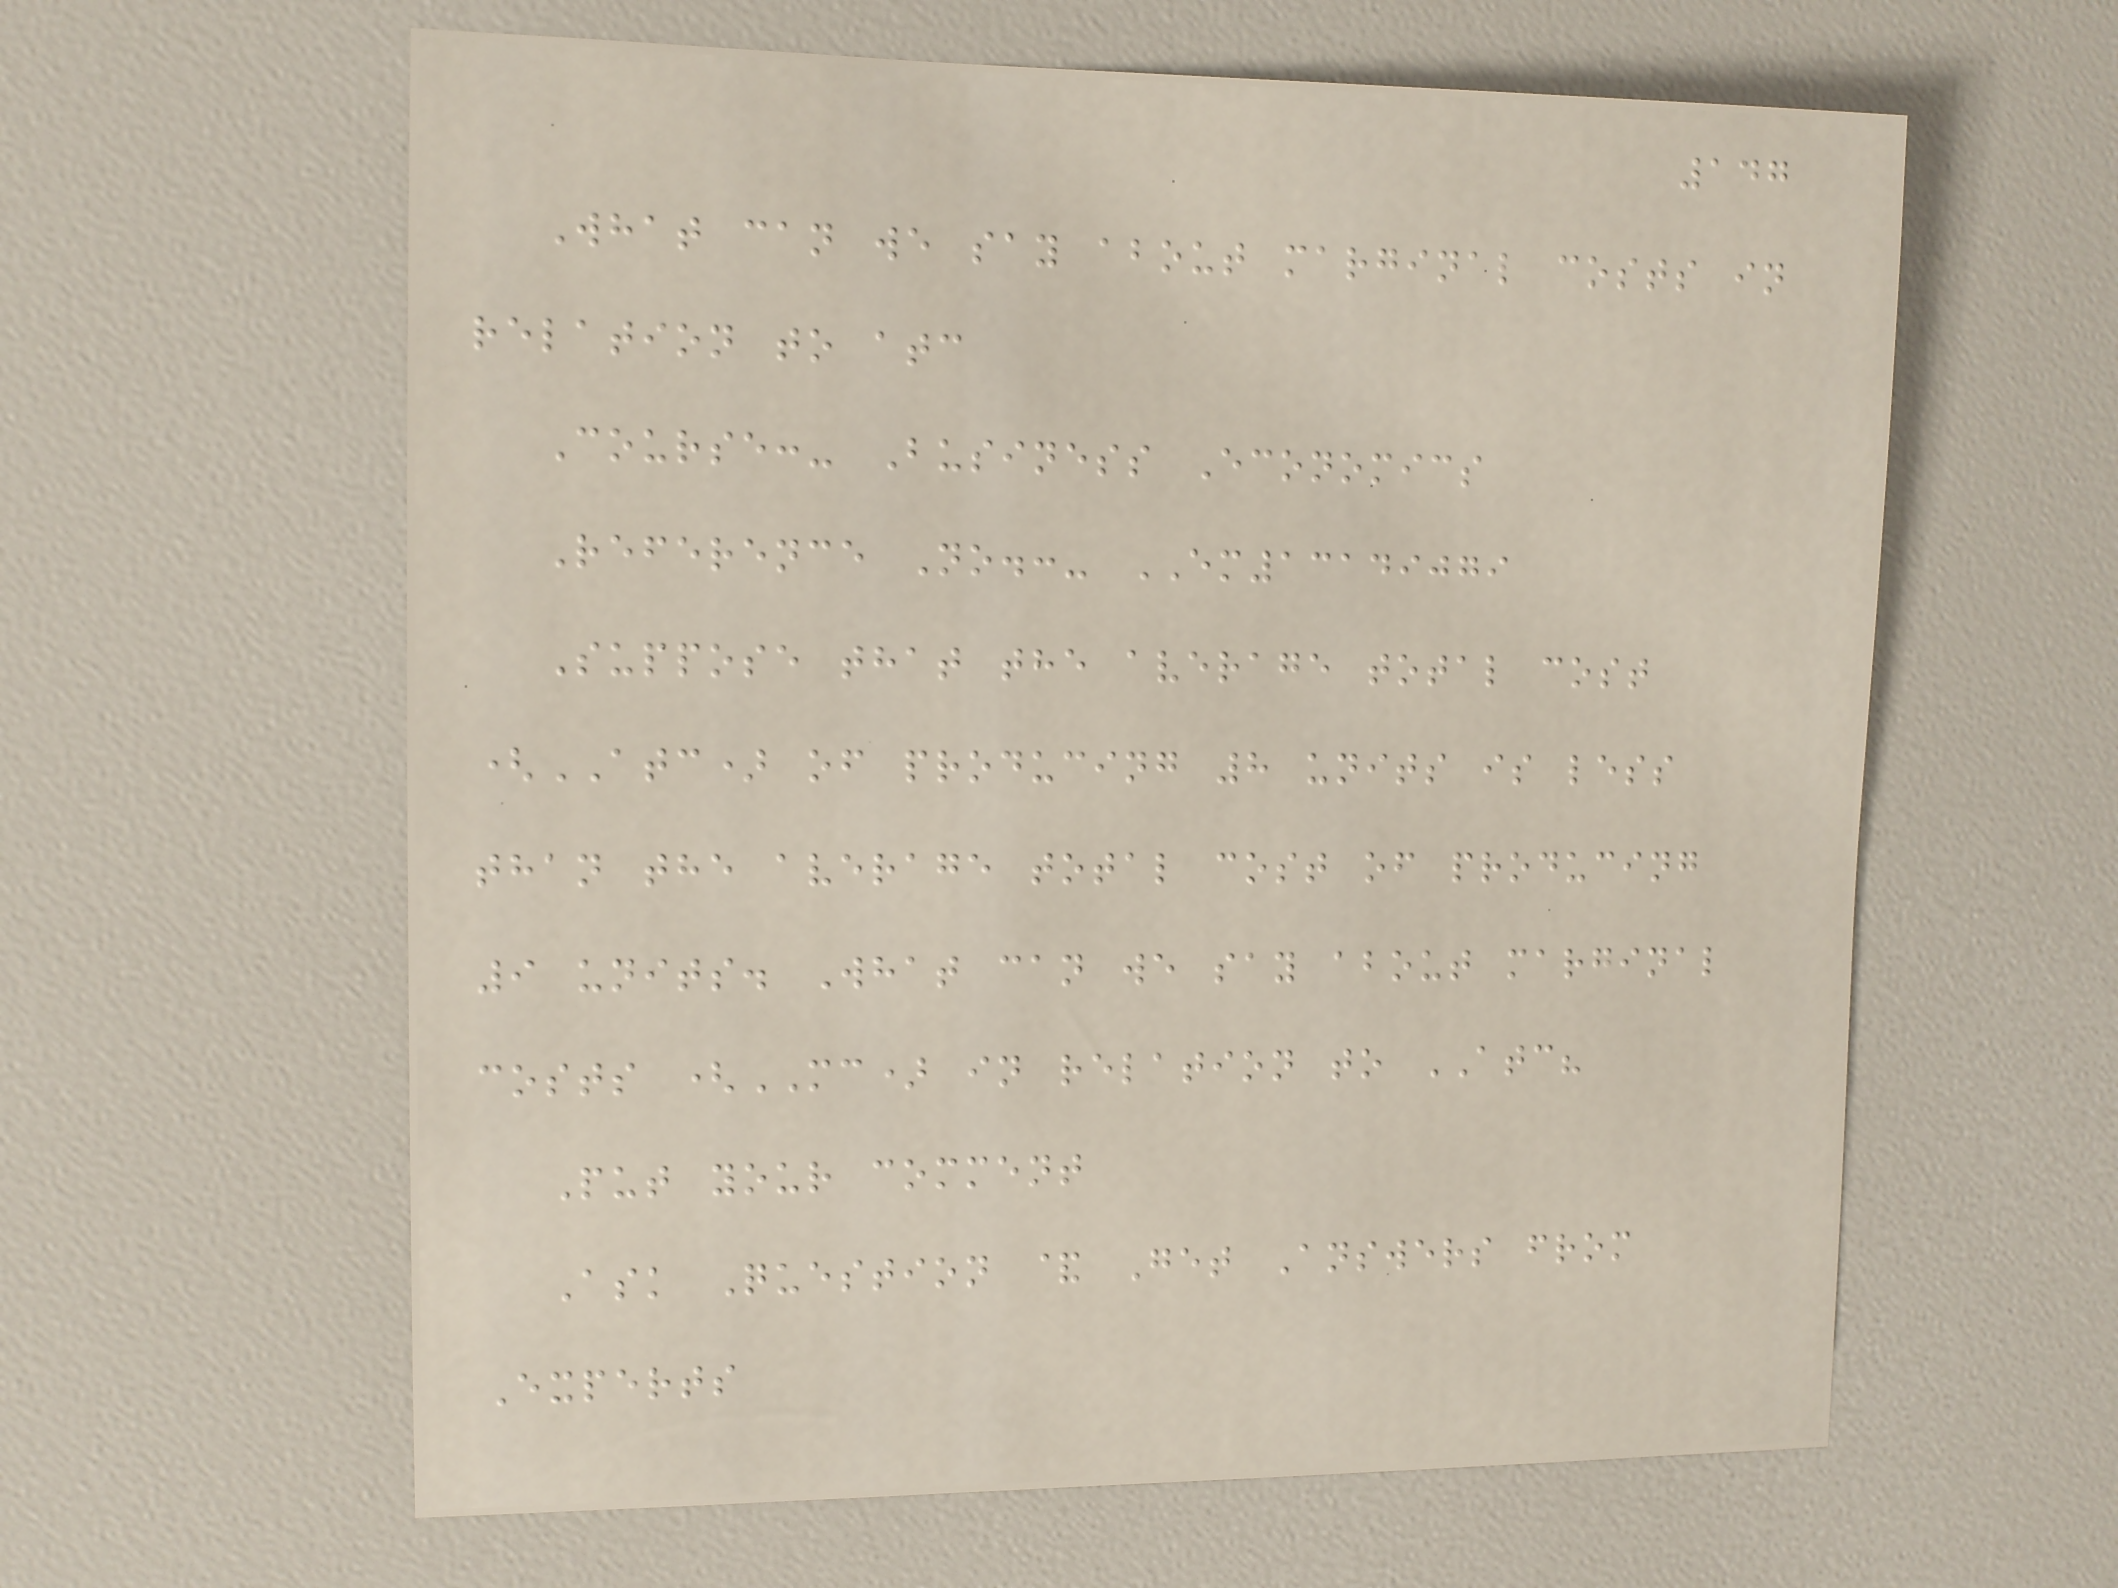147
What can we say about marginal costs in
relation to atc
Course:- Business Economics
Reference No.:- EM13149079
Suppose that the average total cost
(ATC) of producing 8 units is less
than the average total cost of producing
9 units. What can we say about marginal
costs (MC) in relation to ATC?
Put your comment
Ask Question & Get Answers from
Experts
